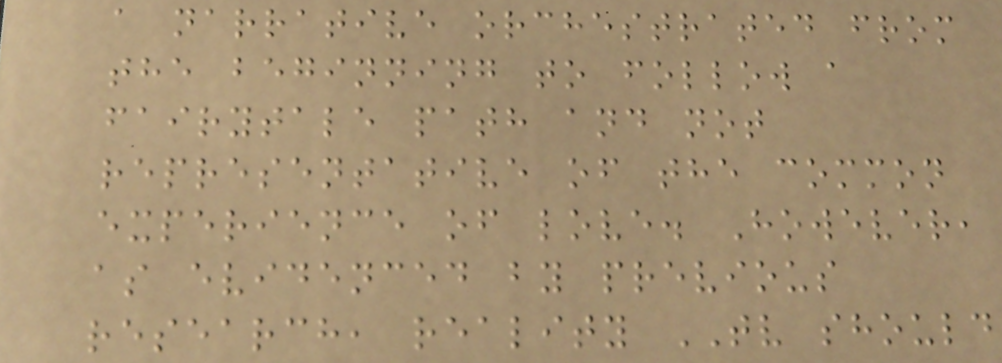a narrative orchestrated from
the beginning to follow a
fairytale path and not
representative of the common
experience of love. However,
as evidenced by previous
research, reality TV should
